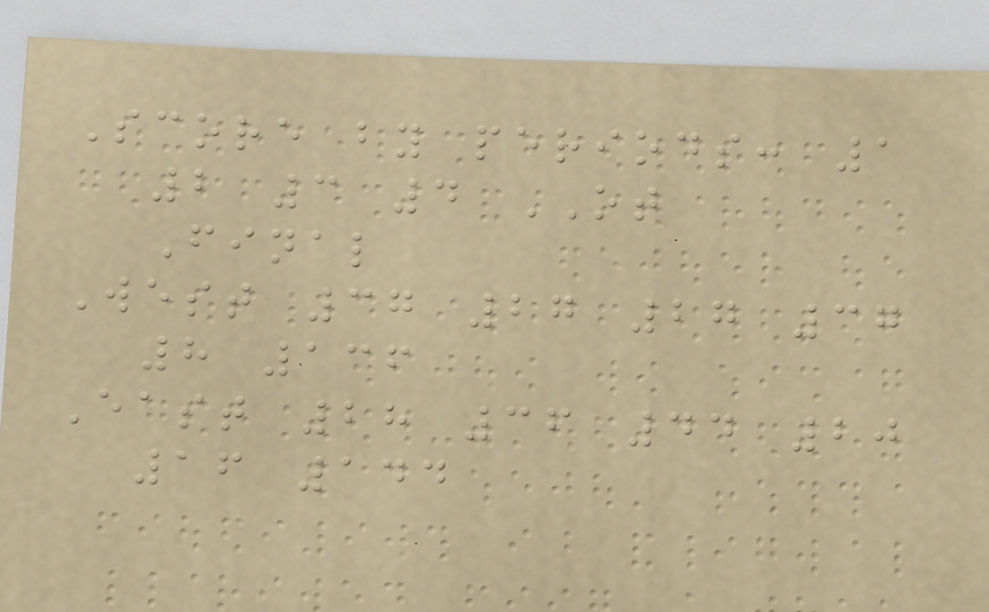Score by periods: 1
2 3 4 OT
Final
West 37 27 27 37
8 136
East 28 36 44 20
16 144
